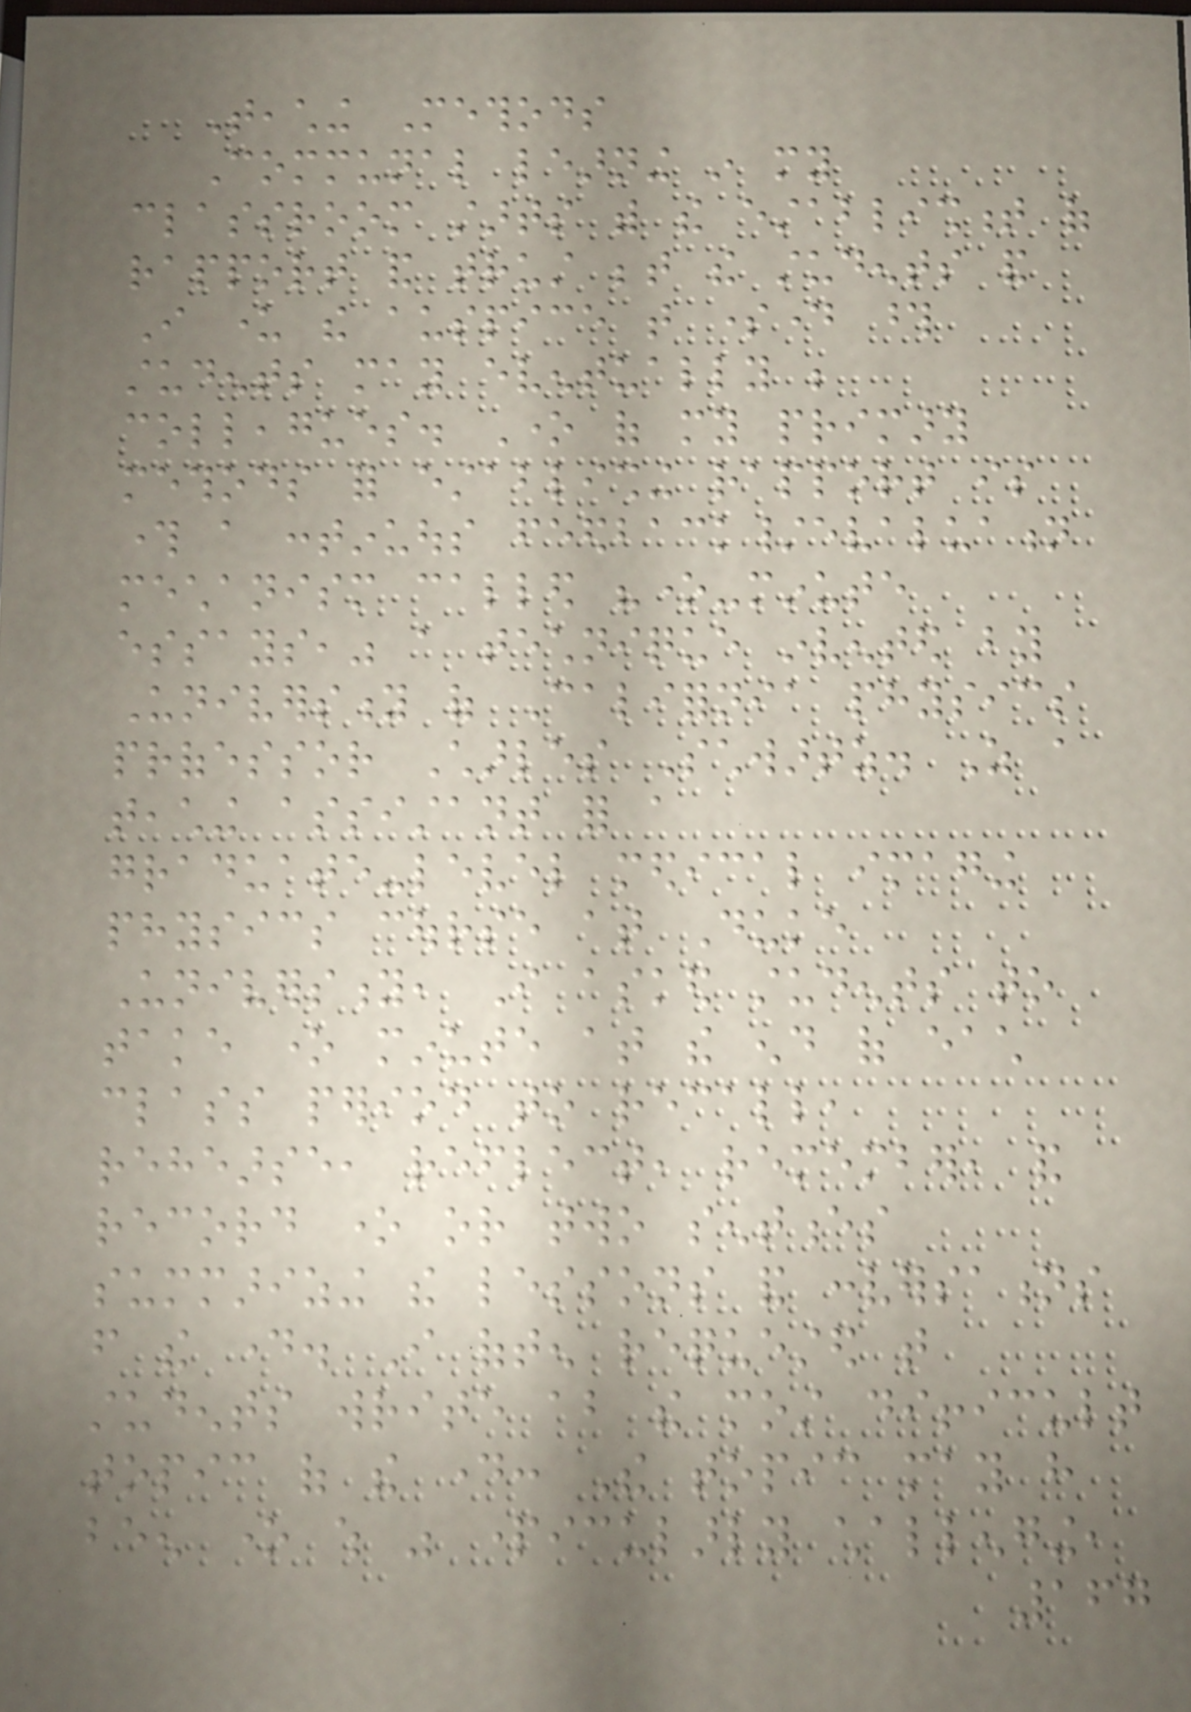Teaching Methods
Communal learning in my
classroom starts with the establishment of
rapport and trust between the students and
I under the auspice that someday those
students may eventually be
colleagues. One of my primary
methods for establishing rapport is
through a continuous feedback/evaluation
mechanism called "one-minute
essays," a technique invented by
University of California physics
professor Charles Schwartz. As a
teaching assistant for a
graduate-level medical imaging
physics course at Duke
University, I asked students to
take one minute at the end of each
class period to recall,
rehearse, reflect, remember, and
record one or two sentences
summarizing the lessons and conversations
from the day. I often requested that
students write about the most difficult
topic of the day: The topic may have
been one which was particularly challenging,
167
